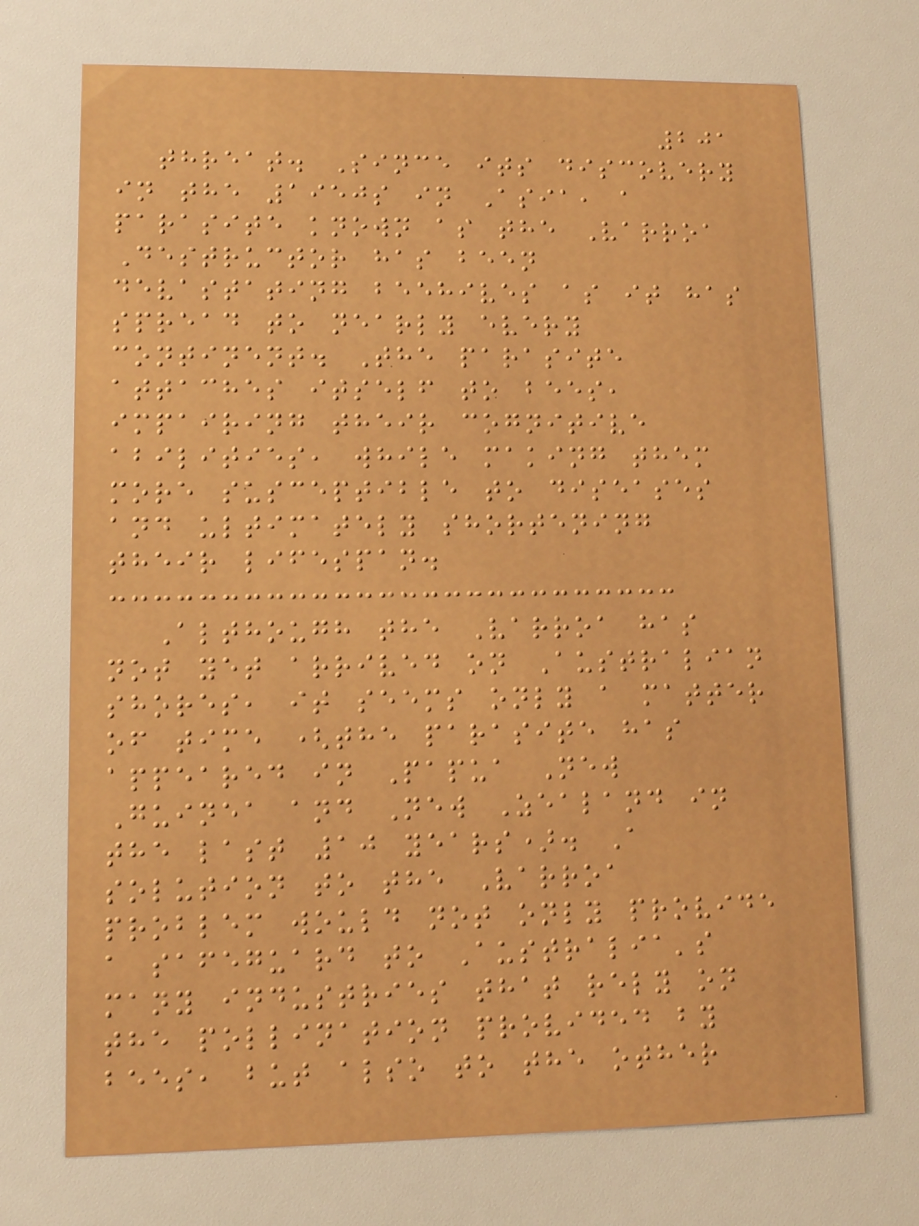201
threat. Since its discovery
in the 1950s in Asia, a
parasite known as the Varroa
Destructor has been
devastating beehives as it has
spread to nearly every
continent. The parasite
attaches itself to bees,
impairing their cognitive
abilities, while making them
more susceptible to diseases
and ultimately shortening
their lifespan.
Although the Varroa has
not yet arrived on Australian
shores, it seems only a matter
of time (the parasite has
appeared in Papua New
Guinea and New Zealand in
the last 10 years). A
solution to the Varroa
problem would not only provide
a safeguard to Australia's
many industries that rely on
the pollination provided by
bees, but also to the other
